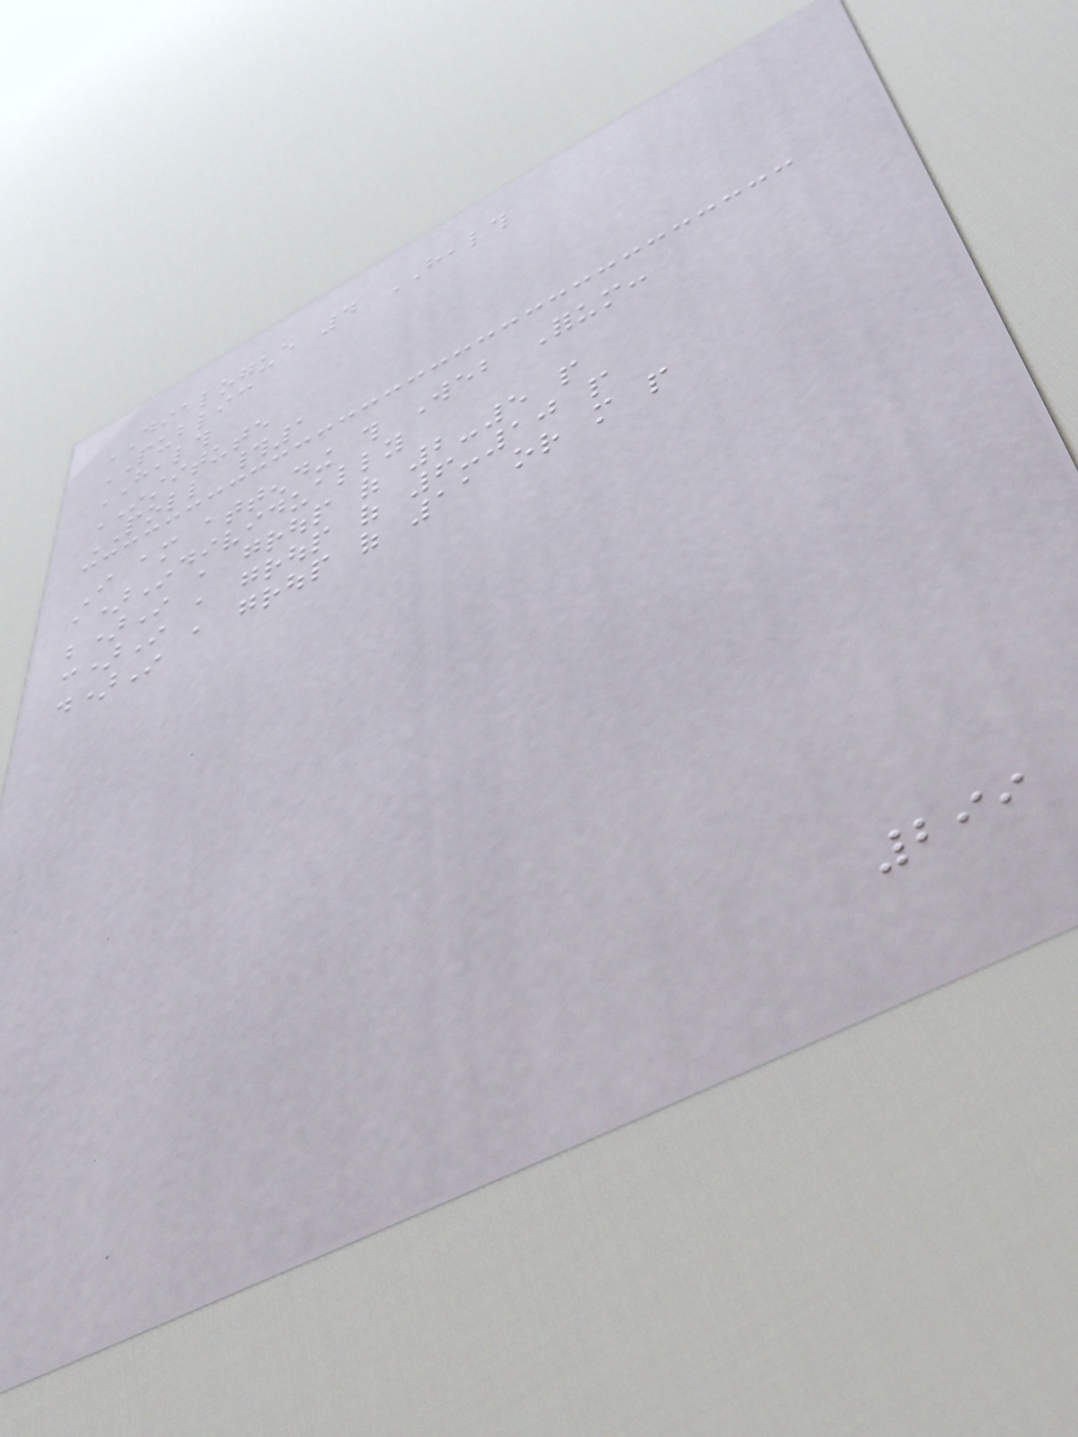DIALOGUE 4 HEALTH
PUBLIC
HEALTH
INSTITUTE
POLL #1
I am attending this Web Forum:
a)Individually
b)In a group of 2-5 people
c)In a group of 6-10 people
d)In a group of 11 or more people
299
